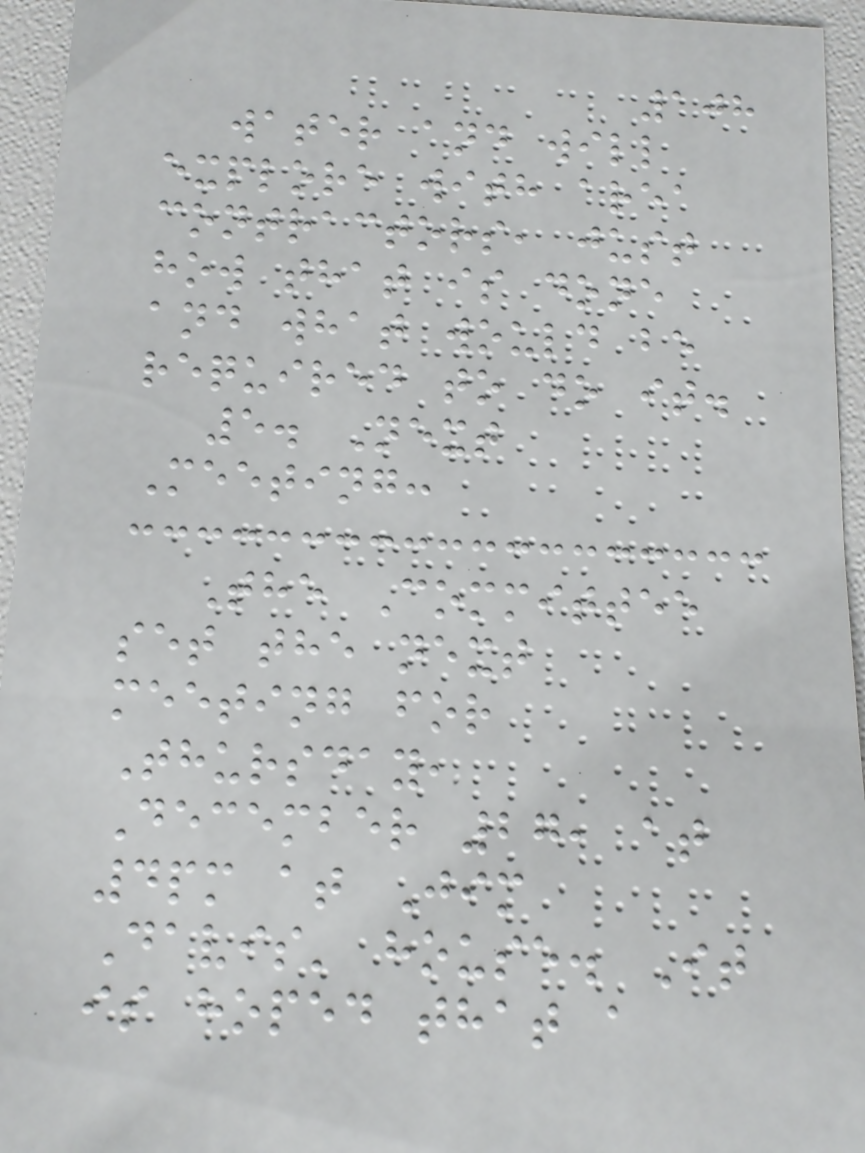108
water and will
explore with area
contractors, just
how that is done
and what would be
required to do it.
5. Next
Meeting:
The Committee
set the next
meeting for
Thursday,
December 27, at
4pm at Jim
Davis' house. It
is hoped that a
